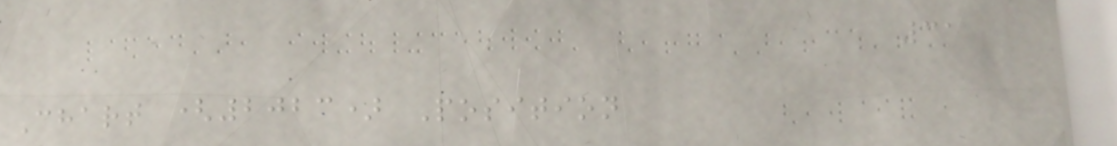31
Chart (2023) Position
